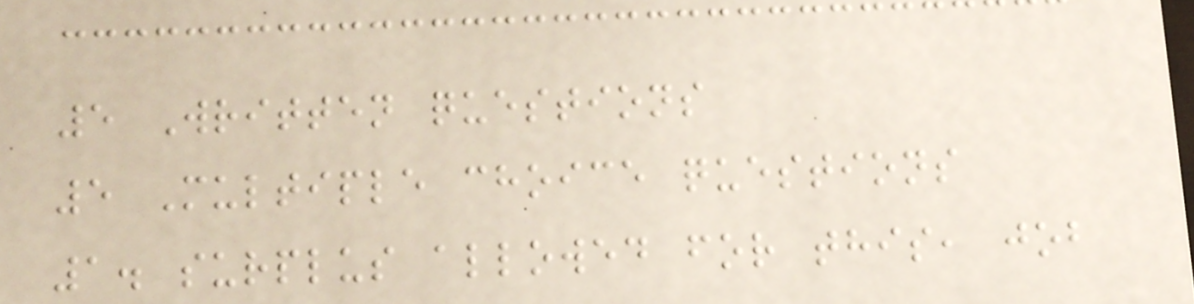5 Written questions
5 Multiple choice questions
1. surplus allowed for this, job
